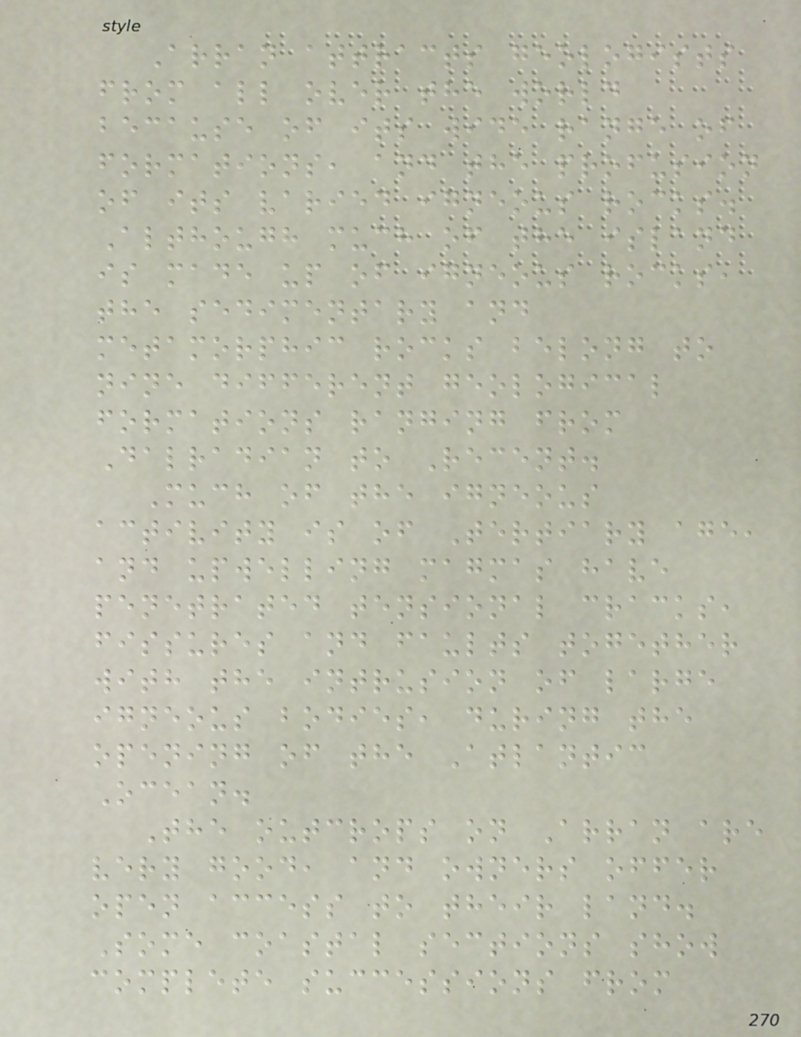Arran attracts geologists
from all over the world
because of its wide range of
formations, and the profusion
of its varied igneous rocks.
Although much of the island
is made up of igneous rocks,
the sedimentary and
metamorphic rocks belong to
nine different geological
formations ranging from
Dalradian to Recent.
Much of the igneous
activity is of Tertiary age,
and upwelling magmas have
penetrated tensional cracks,
fissures and faults together
with the intrusion of large
igneous bodies, during the
opening of the Atlantic
Ocean.
The outcrops on Arran are
very good, and owners offer
open access to their land.
Some coastal sections show
complete successions from
